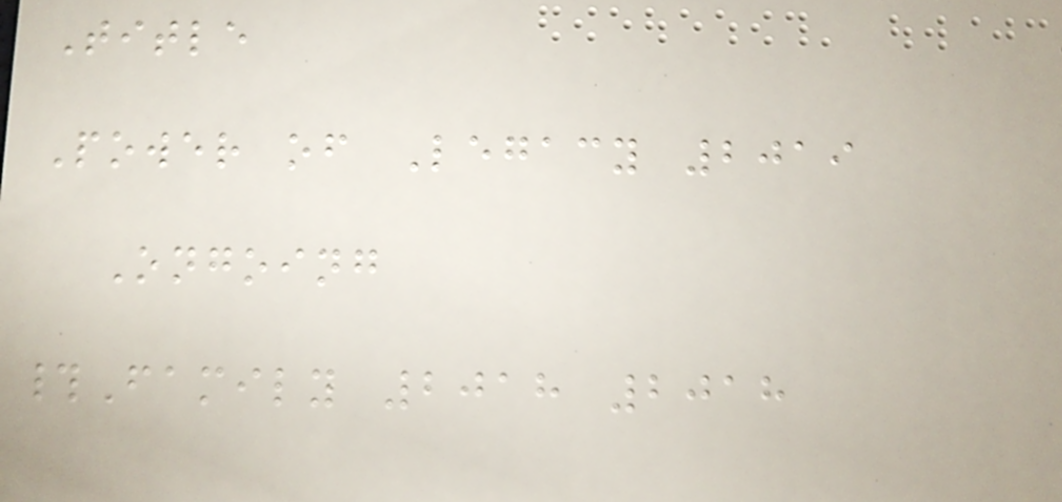Title
Power of Legacy 2019
Ongoing
#Family 2018 2018
